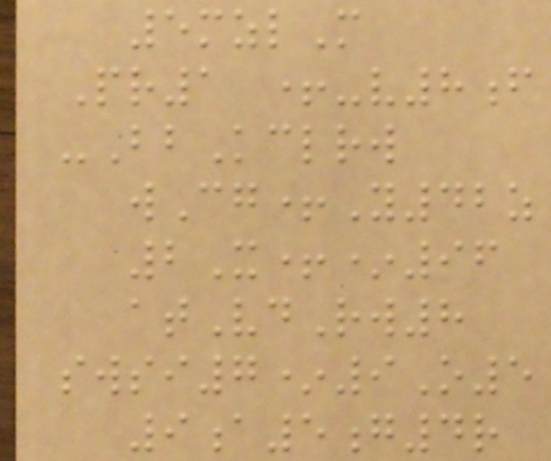5mzlM
Pr1 +-v8f
-BbKclrw
wCg+Y42z
2X+*96
atVdRw8
swsi7*9O5
9a5g4r
